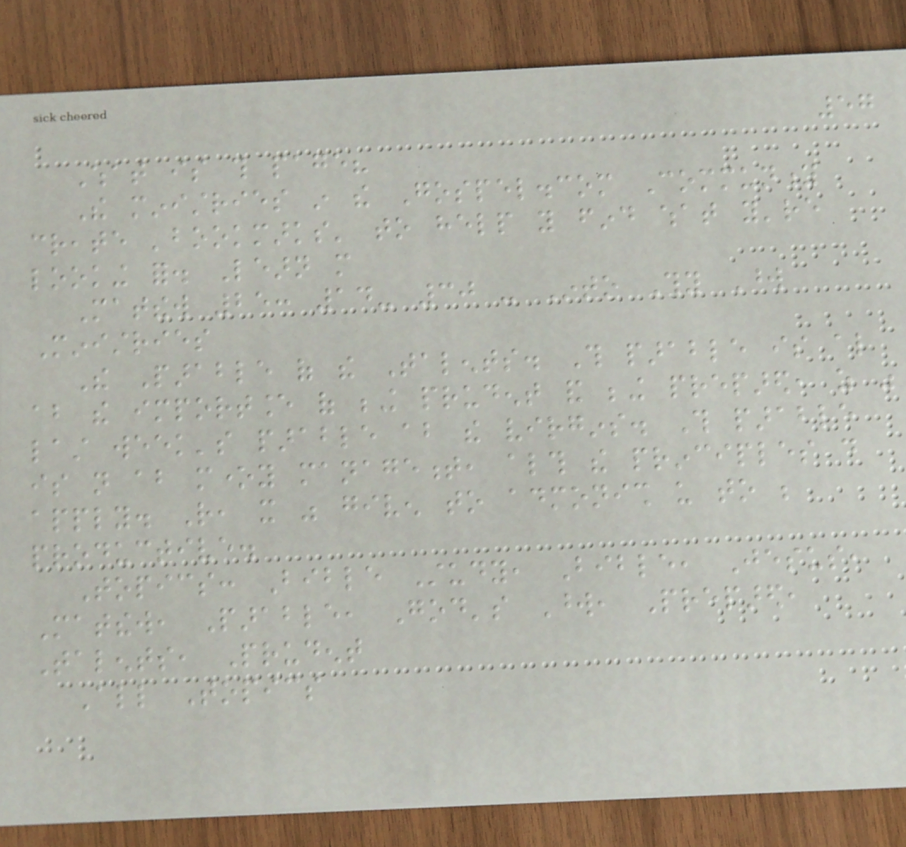57
What is this page?
The ministries in the Gospel.com Community
create 'bookmarks' to help you find what you're
looking for. Learn more
Matthew 25: 14- 30 - Into Thy Word
Ministries
The Parable of the Talents. This parable is also
about the importance of being prudent and being prepared, as was
last week's parable about the virgins. This parable
is not about money management, although the principles do
apply. Rather, it was given to admonish us to be
productive.
Topics: Bible Study, Bible, Jesus,
Matthew, Parable, God's Word, Prepared,
Talents, Prudent
All Topics
